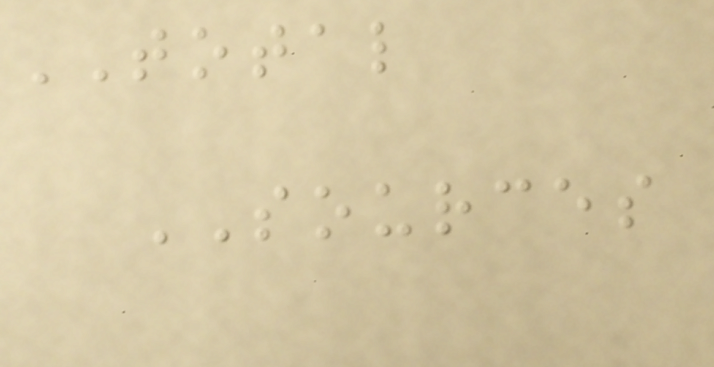TOTAL
SOURCES
